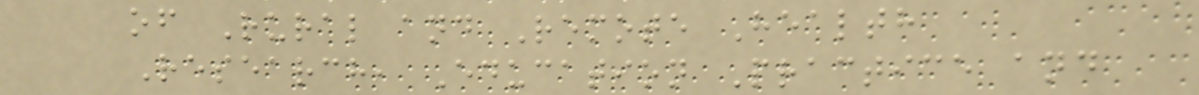of Rural and Remote Health
Research, Education Practice and
